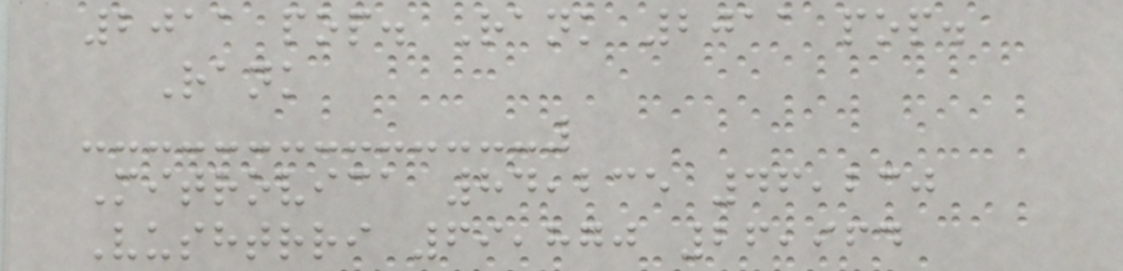2011 pop. Rank 2011 pop.
Rank
Mitrovica 84,235 46,230
Vushtrri 69,870 26,964
